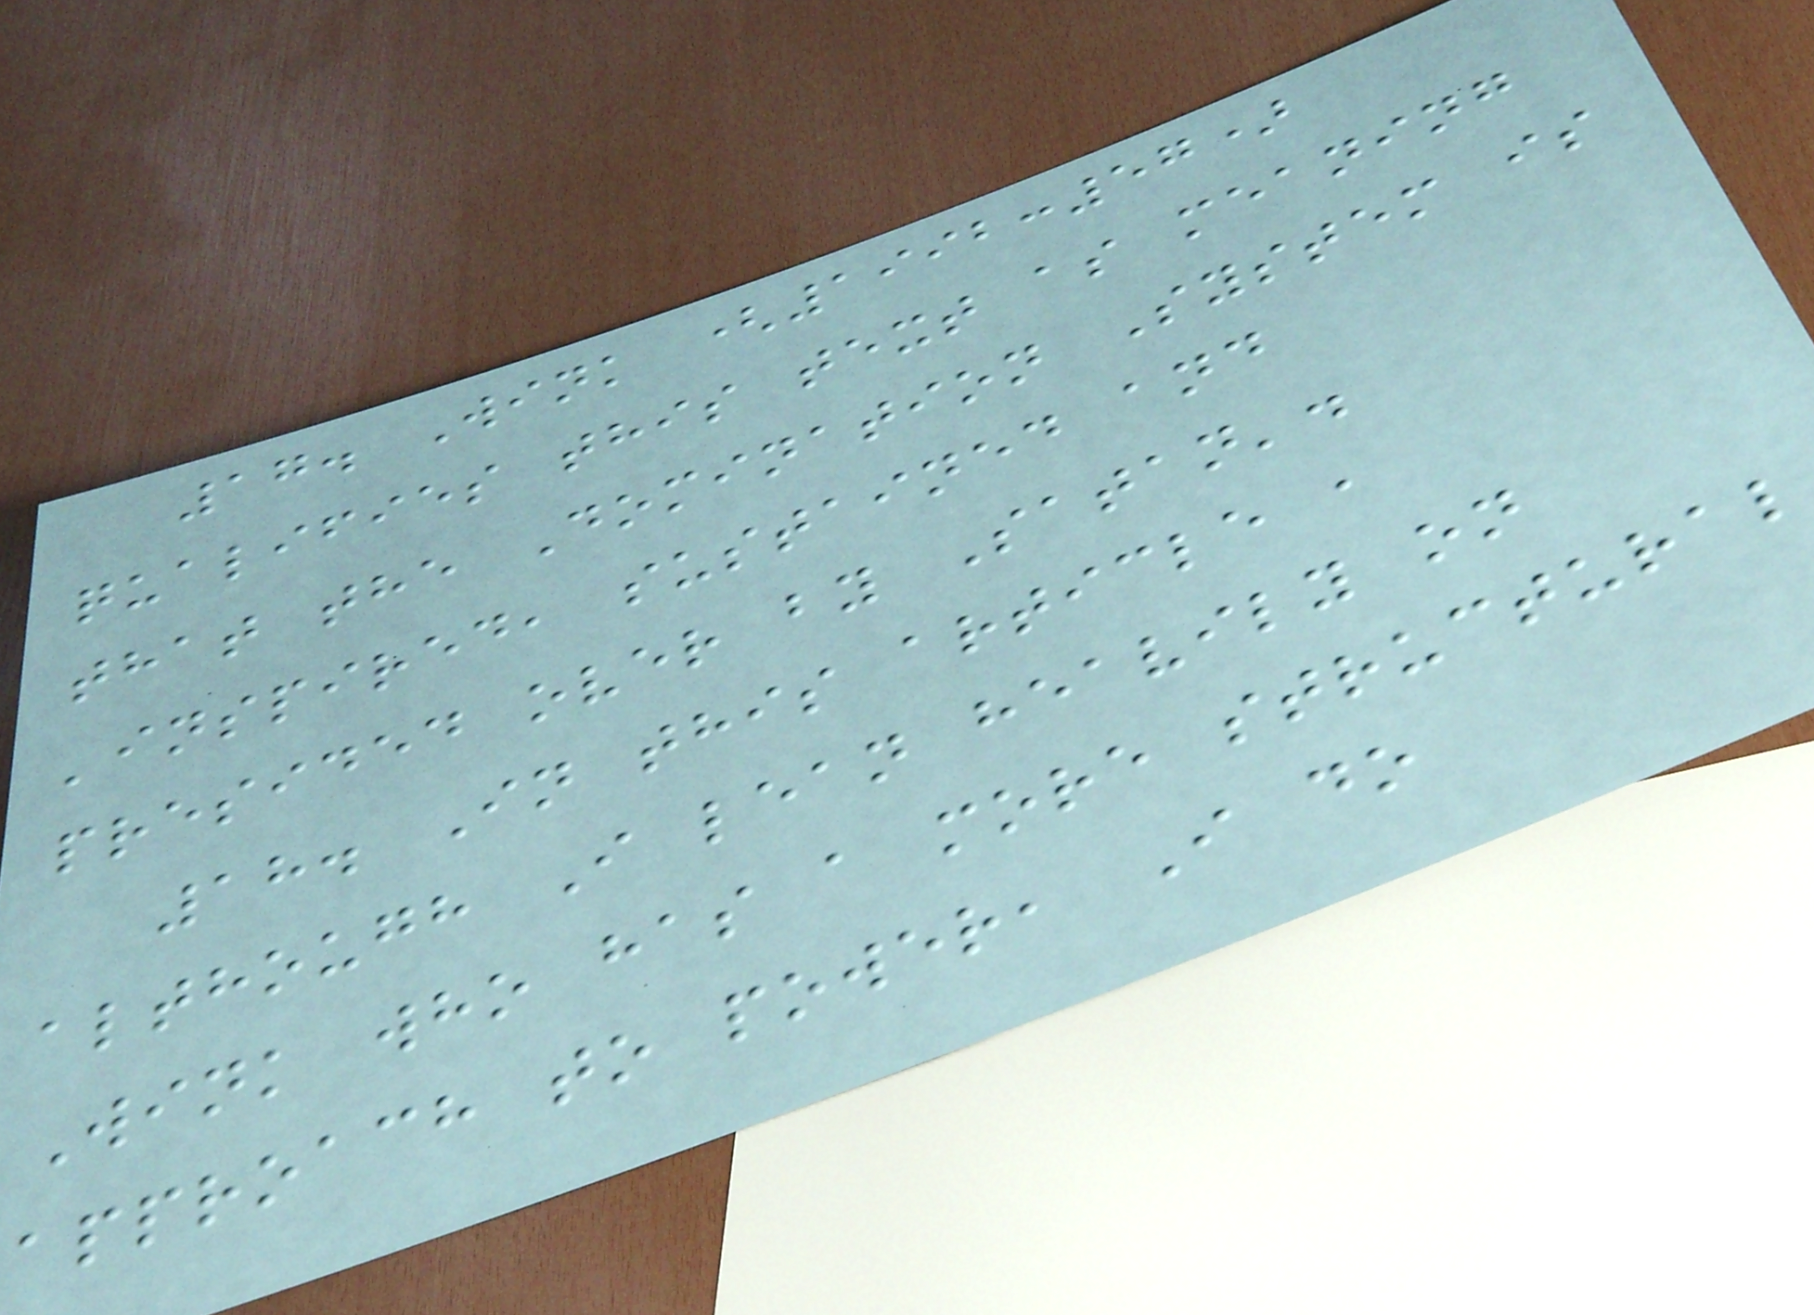17. Wink (1992:57)
qualifies this text as meaning
that the Domination System is
'inspired, sustained and
presided over by Satan'.
18. In this article ,
although I lean heavily on
Wink who has a more structural
approach to power, I do
